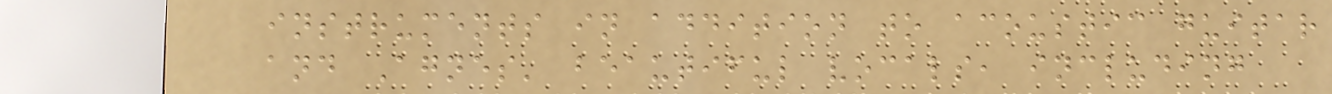instruments in addition to acoustic guitar
and Agnes' beautiful vocals, including
